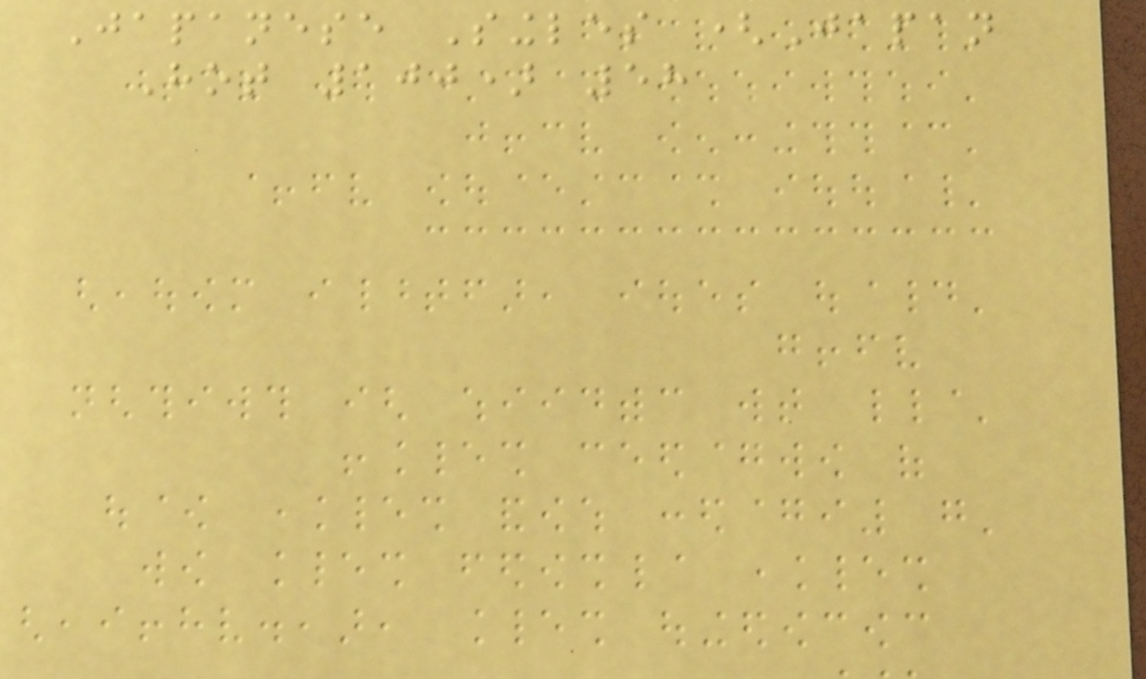Japanese Singles (Japan
Hot 100) 58
